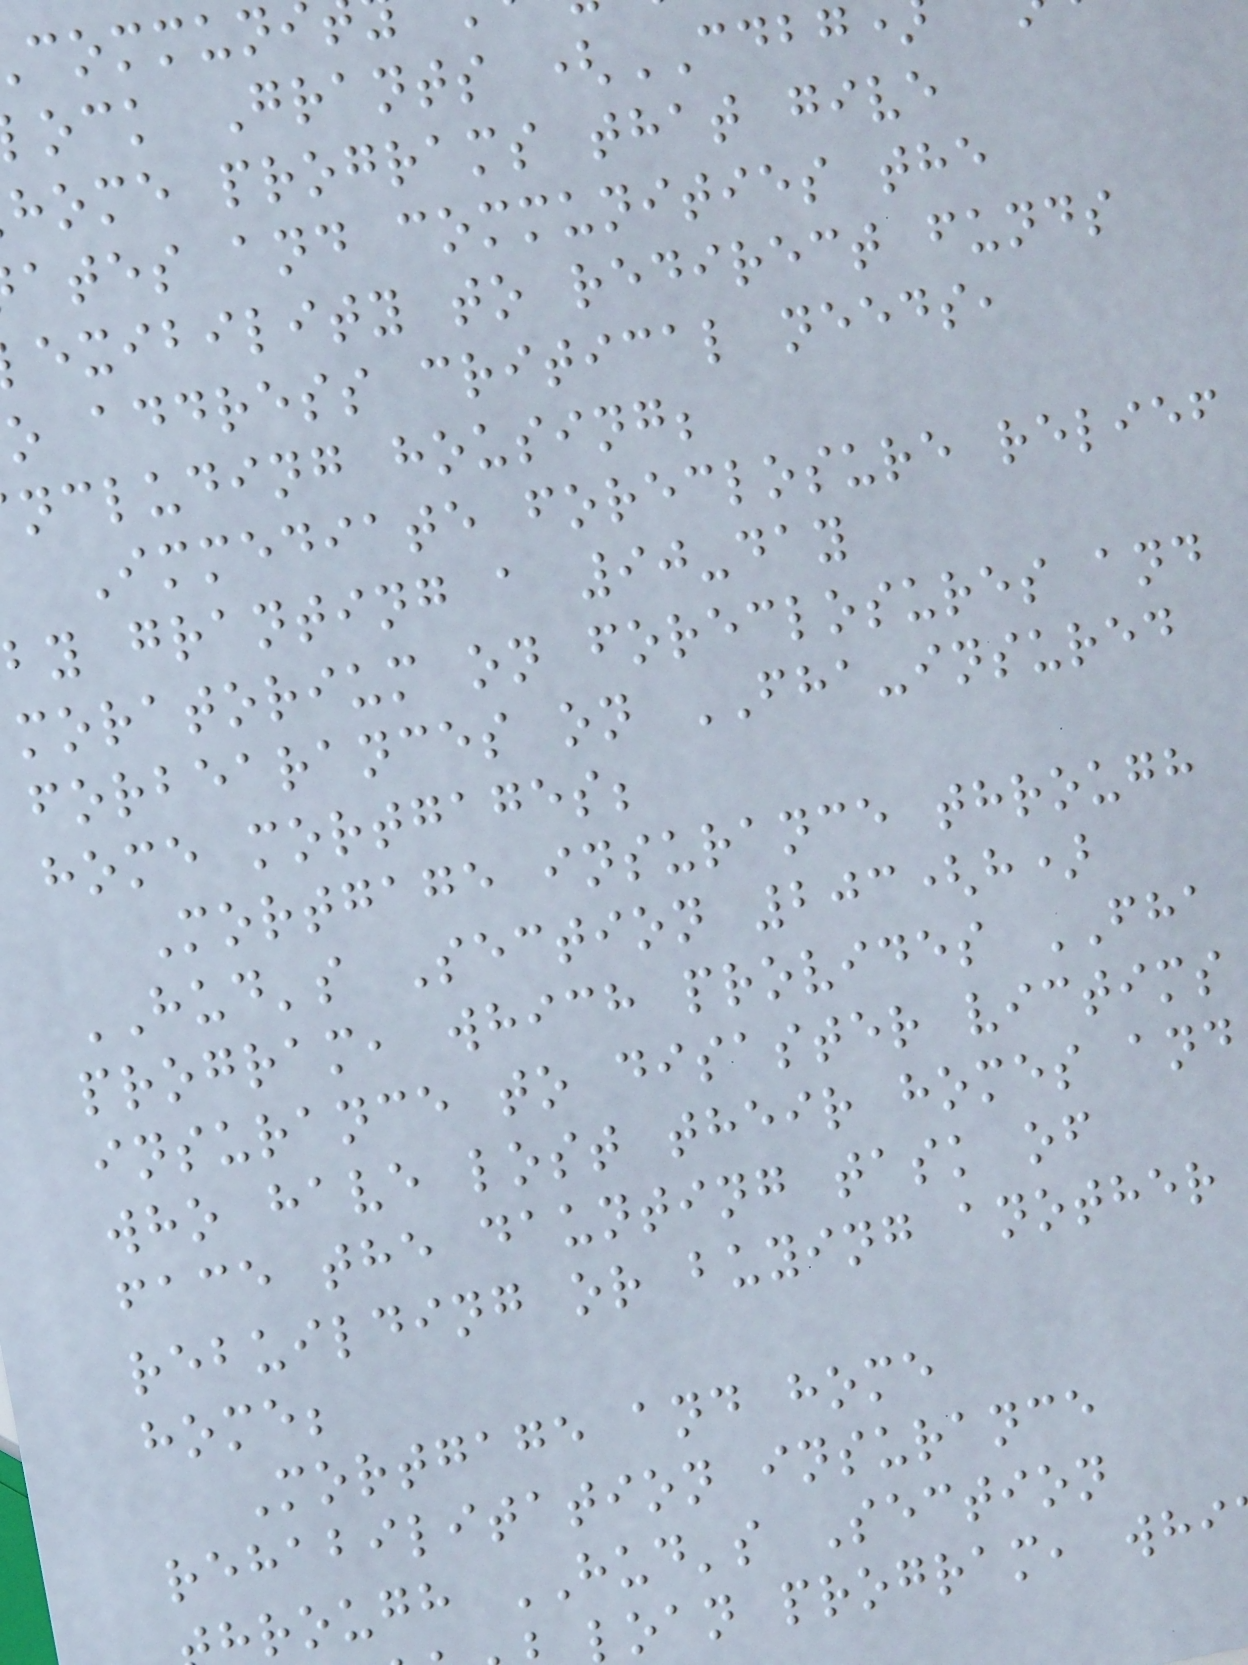ock Grants (CDBG
home programs that give
ates and communities the
exibility to redirect funds
o address critical needs,
ncluding housing;
Immediate foreclosure relief
by granting a 90-day
moratorium on foreclosures and
forbearances on FHA-insured
home mortgages;
Mortgage insurance through
HUD's Section 203(h)
program, which provides FHA
insurance to disaster victims
who have lost their homes and
face the daunting task of
rebuilding or buying another
home;
Mortgage and home
rehabilitation insurance
rough HUD's Section
loan program, whi
